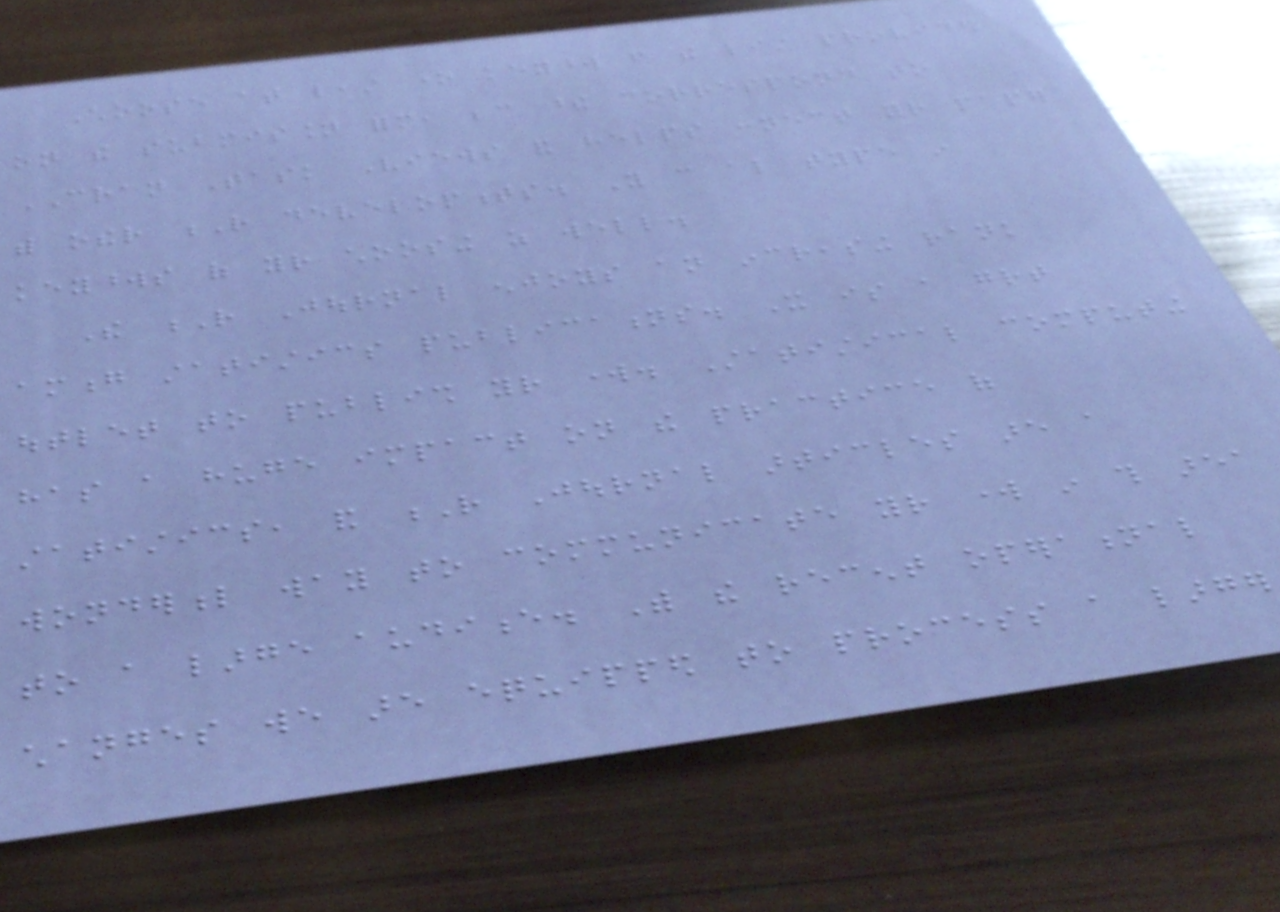Choose at least one keyword from the list provided
on the submission form, because these correspond to
CRAN Task Views and helps connect your paper
with other R developments. You can also type in
keywords of your choosing as well.
The R Journal enjoys an increasing rank
among statistics publications. It is a great
outlet to publish your work. Statistical computing
has a huge impact on the practice of
statistics, and R Journal articles are a
wonderful way to communicate your work in this area
to a large audience. With the recent operational
changes we are equipped to process a larger
